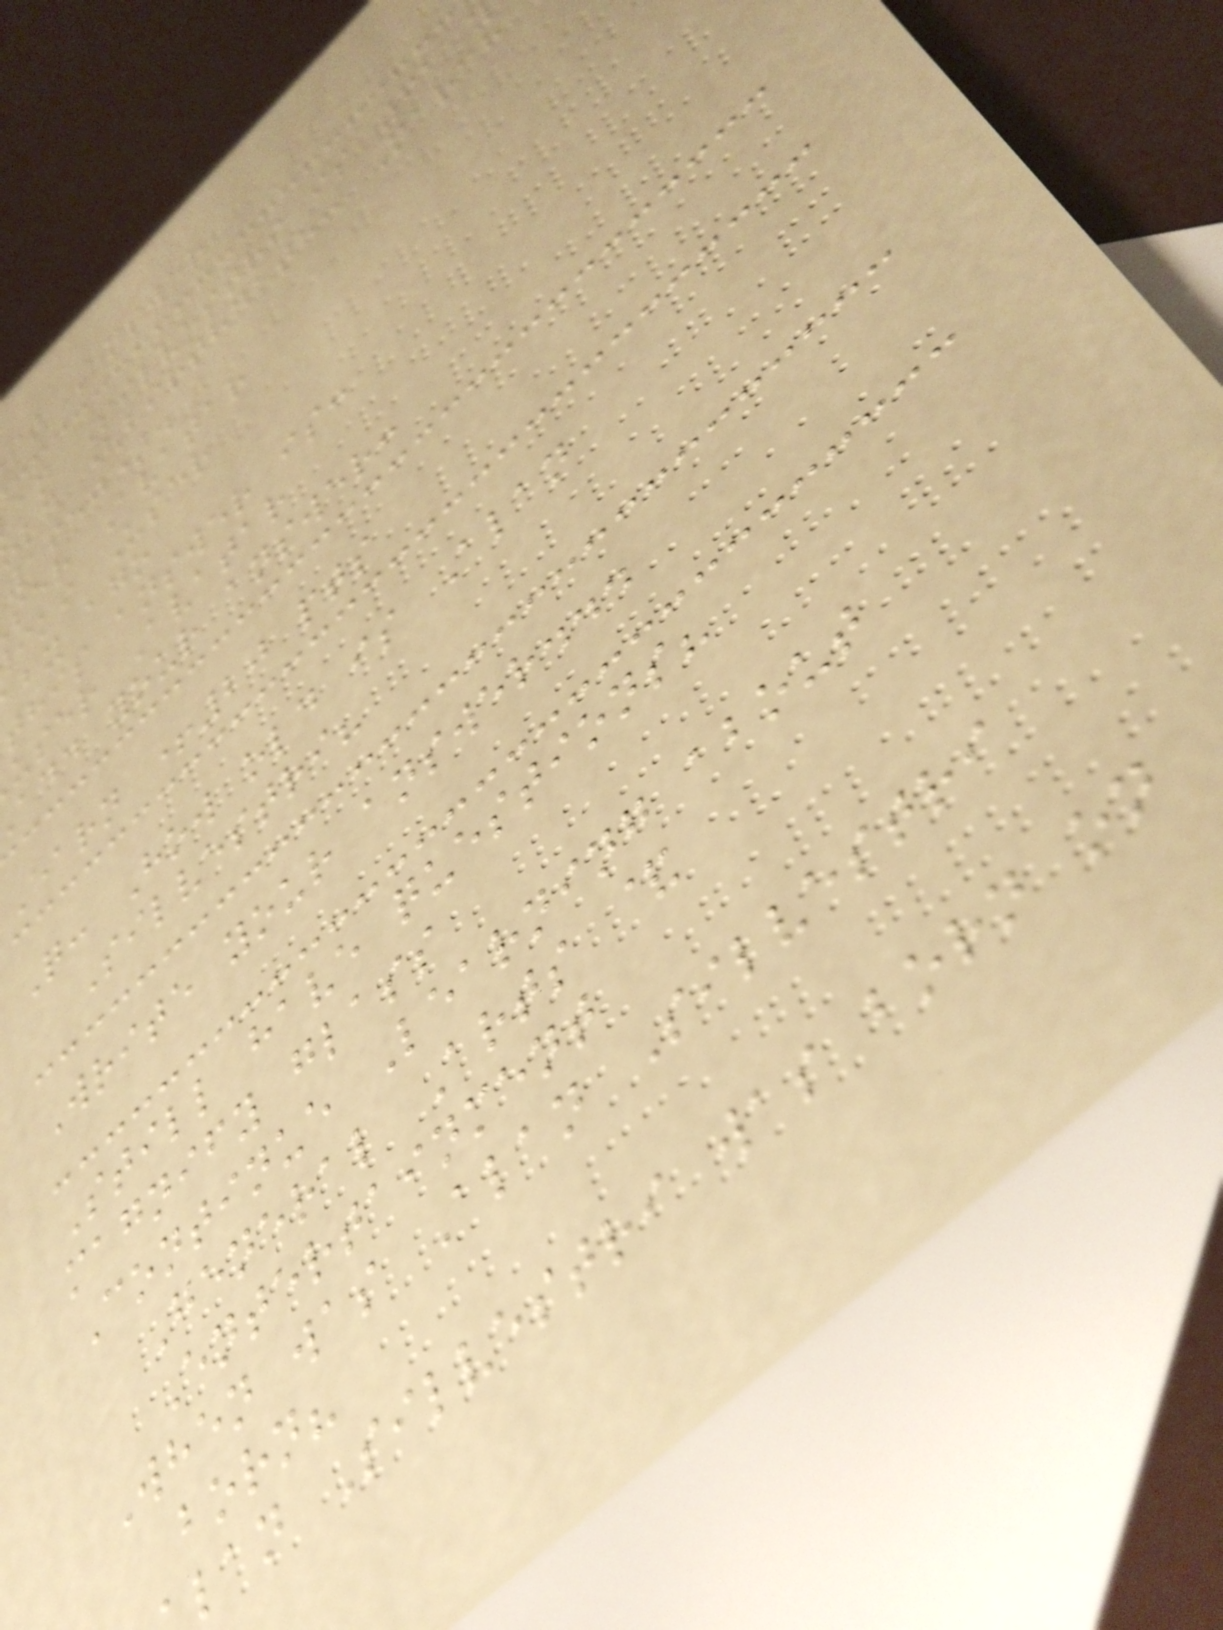st Answer
an Silvestri is 61 y
ld (birthdate: March
1950).
ser Avatar
iki User
by ago
this answer is:
user Avatar
add your answer:
Earn +20 pts
Q: How old is Alan
Silvestri?
Write your answer...
Still have questions?
magnify glass
Continue Learning about
General Arts &
Entertainment
When was Alan Silvestri
born?
lan Silvestri was born on
